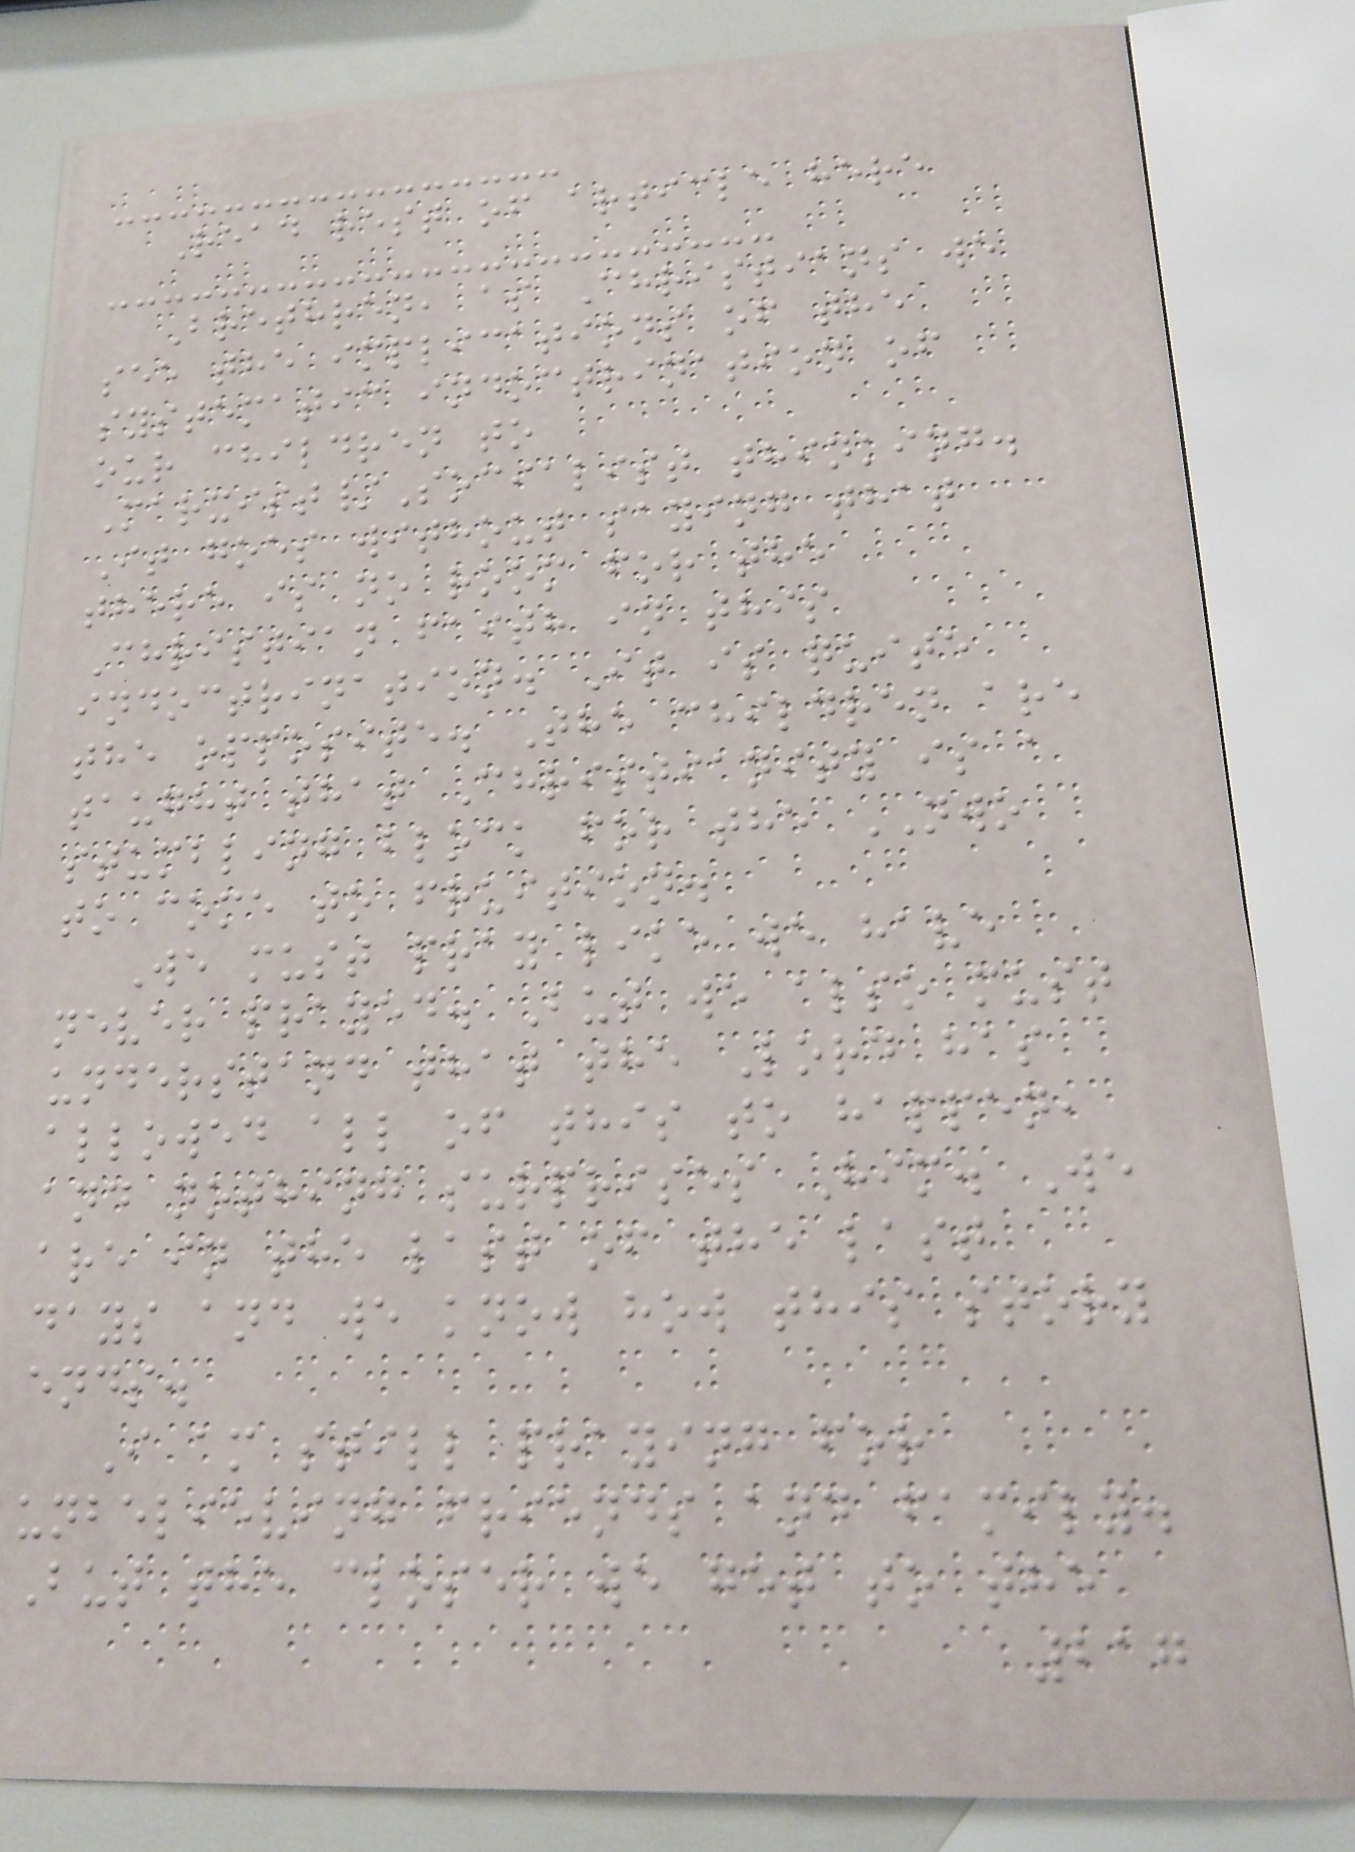Read rest of article here
Brethren, as Christians we
see the implications of the
systematic indoctrination of
our children to
Marxist/Socialist thinking.
It goes without saying that
there is no room for the
Christian faith in this
indoctrination. It is quite
the opposite. The children are
taught that Christianity is a
stumbling block for the NWO
to come to fruition.
We must pray like we have
never prayed. But we also must
understand that the Lord has
allowed all of this to happen,
and nothing surprises Him. We
are in the last of the last
days and we know how this story
ends.
I am still praying for
unbelieving friends and family.
But the closer we get to the
217
